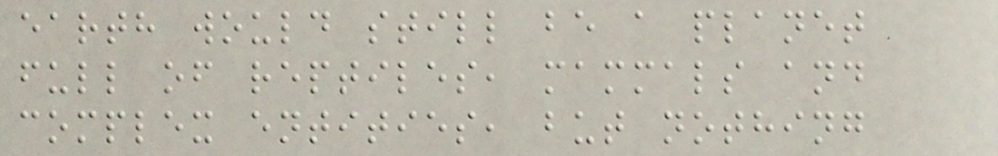earth would still be a planet
full of reptiles, mammals and
complex entities, but nothing
